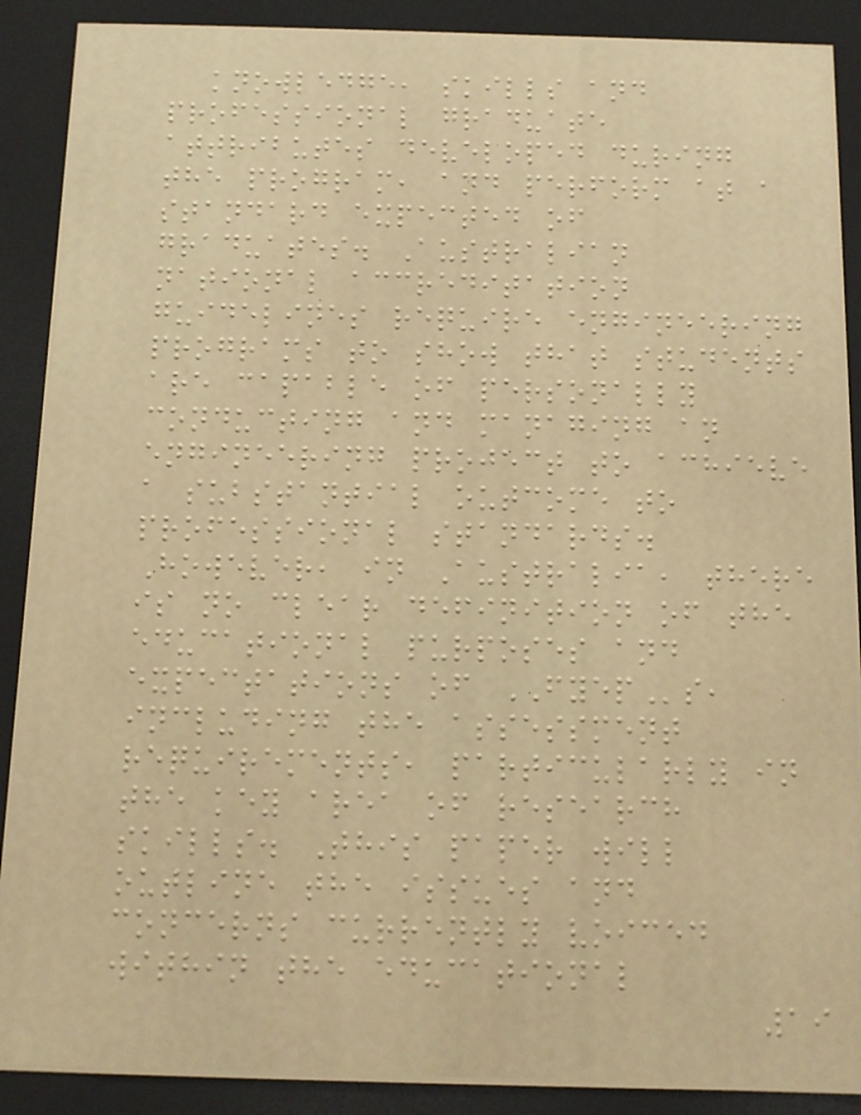knowledge, skills and
professional graduate
attributes developed during
the program, and perform at a
standard expected of
graduates. Australian
national accreditation
guidelines require engineering
programs to show that students
are capable of personally
conducting and managing an
engineering project to achieve
a substantial outcome to
professional standards.
However, in Australia, there
is no clear definition of the
educational purposes and
expectations of FYEPs,
including the assessment
requirements, particularly in
the key area of research
skills. This paper will
outline the issues and
concerns currently voiced
within the educational
19
